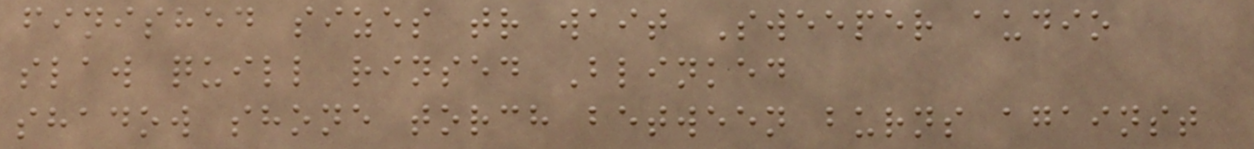finished sizes tr wait Sweeper audio
slaw quill rinsed Blinked
shadow shone torch between burns against
